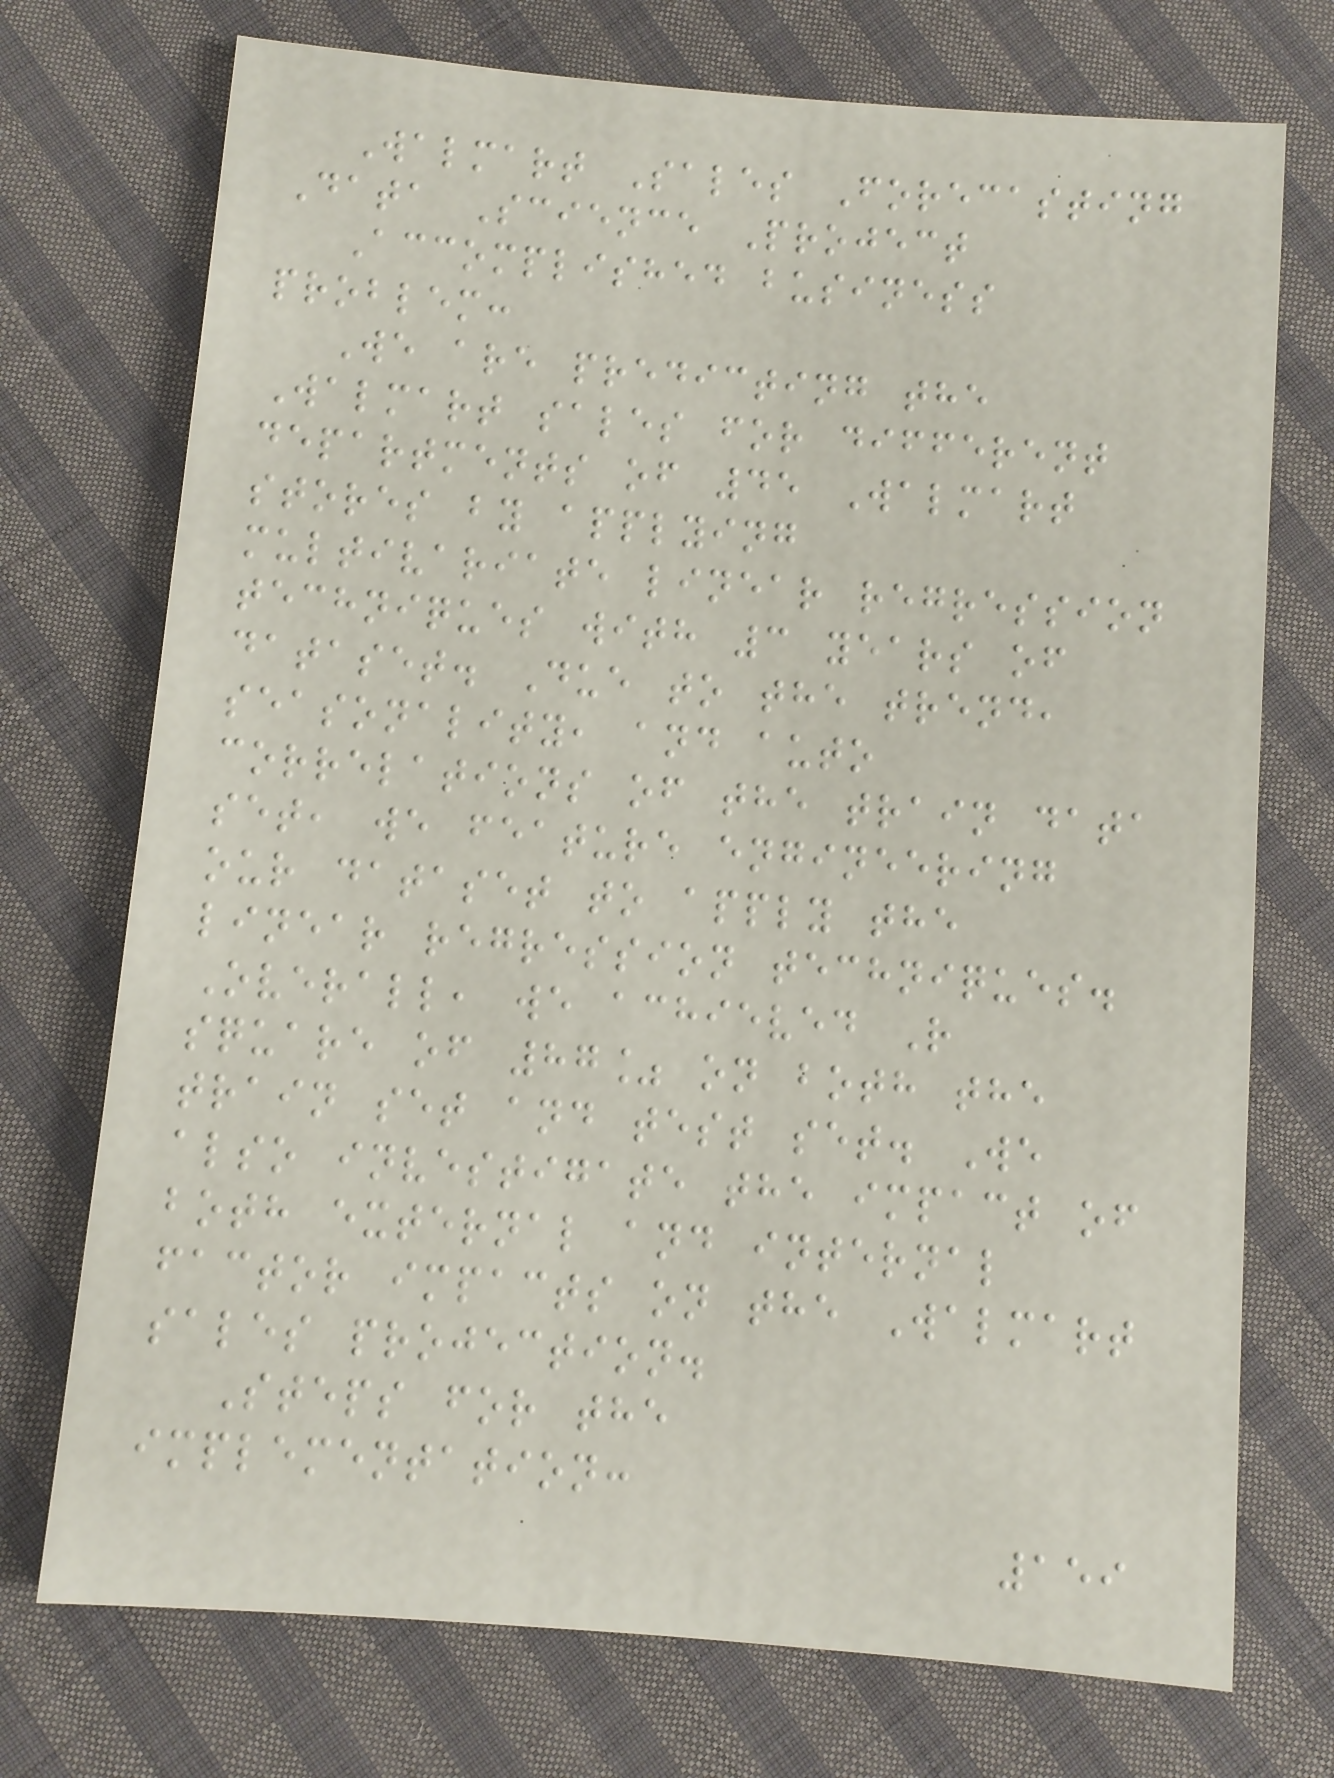Walmart Sales Forecasting
Data Science Project
Accomplished business
problem:
We are predicting the
Walmart sales for different
departments of 45 Walmart
stores by applying
multivariate linear regression
techniques with 3 years of
dataset. Due to the trend,
seasonality, and auto
correlations of the train data
set, we feature engineering
our dataset to apply the
linear regression techniques.
Overall, we achieved R
square of 87% on both the
train set and test set. We
also investigate the impact of
both external and internal
factor impacts on the Walmart
sales projection.
Steps for the
implementation:
159
